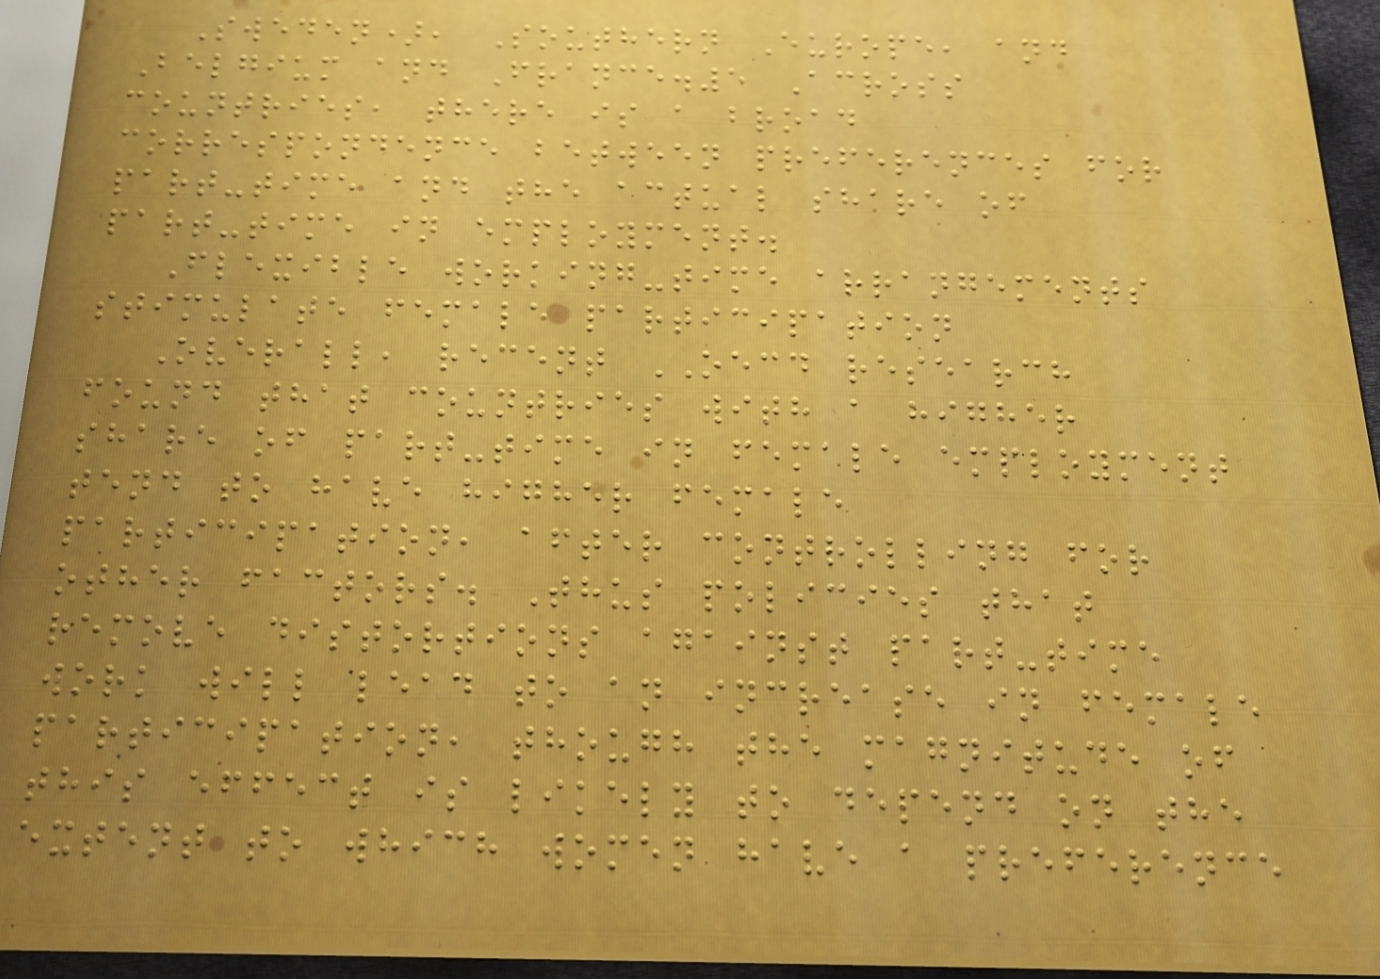Sweden), Southern Europe, and
Belgium and France.5 Across
countries, there is a broad
correspondence between preferences for
part-time and the actual share of
part-time in employment.
Flexible working-time arrangements
stimulate female participation
Overall, recent OECD research
found that countries with a higher
share of part-time in female employment
tend to have higher female
participation, after controlling for
other factors. Thus policies that
remove distortions against part-time
work will lead to an increase in female
participation, though the magnitude of
this effect is likely to depend on the
extent to which women have a preference
